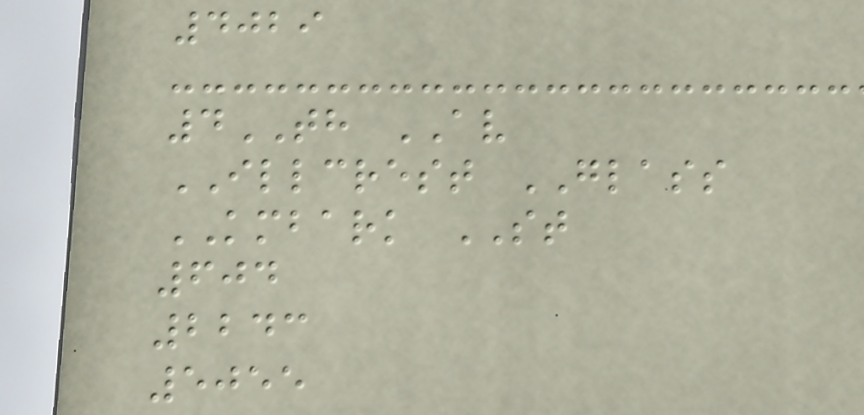4029
4TH AV
ILLCREST GLASS
KMBARK ST
604
2243
5055
